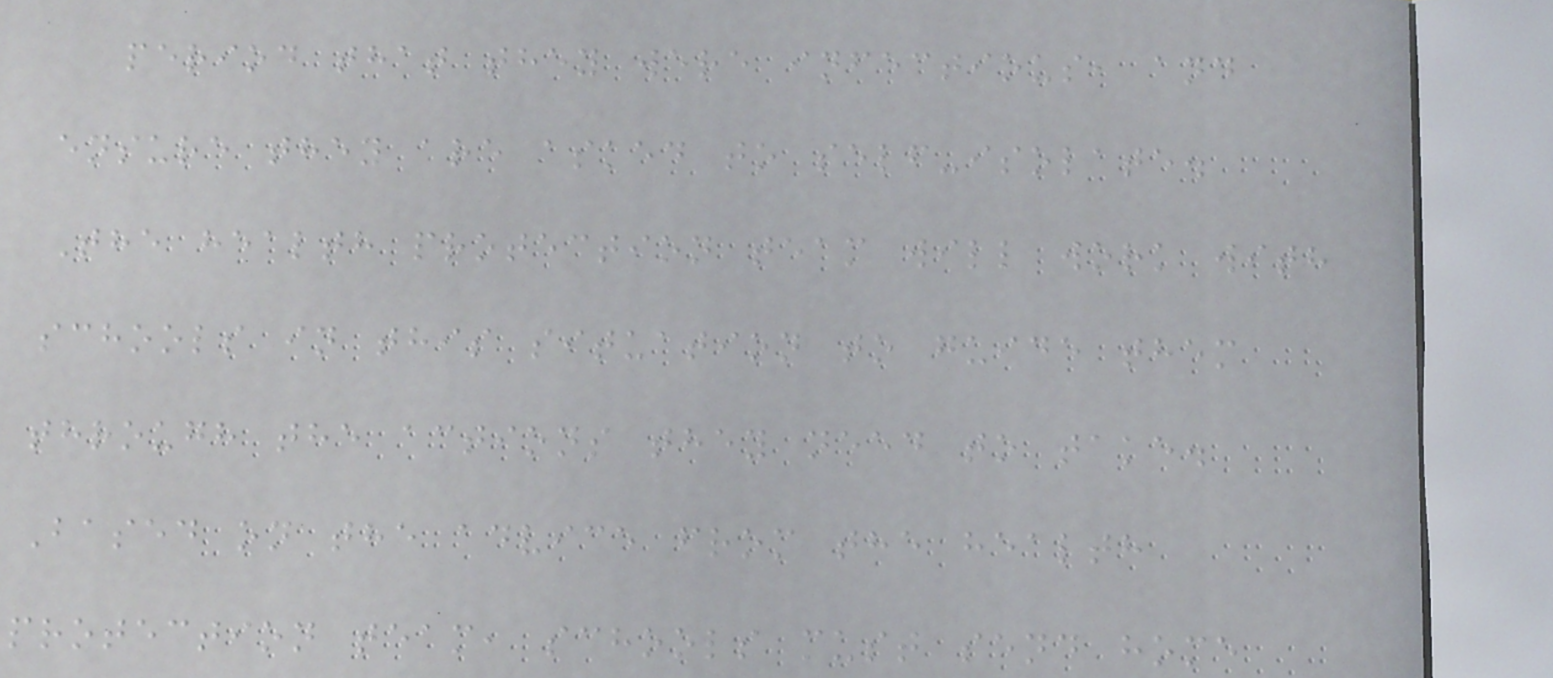period that they were infectious, and
ensure they are asked to self-isolate.
The health protection team will work with
schools in this situation to guide them
through the actions they need to take.
Based on the advice from the health
protection team, schools must send home
